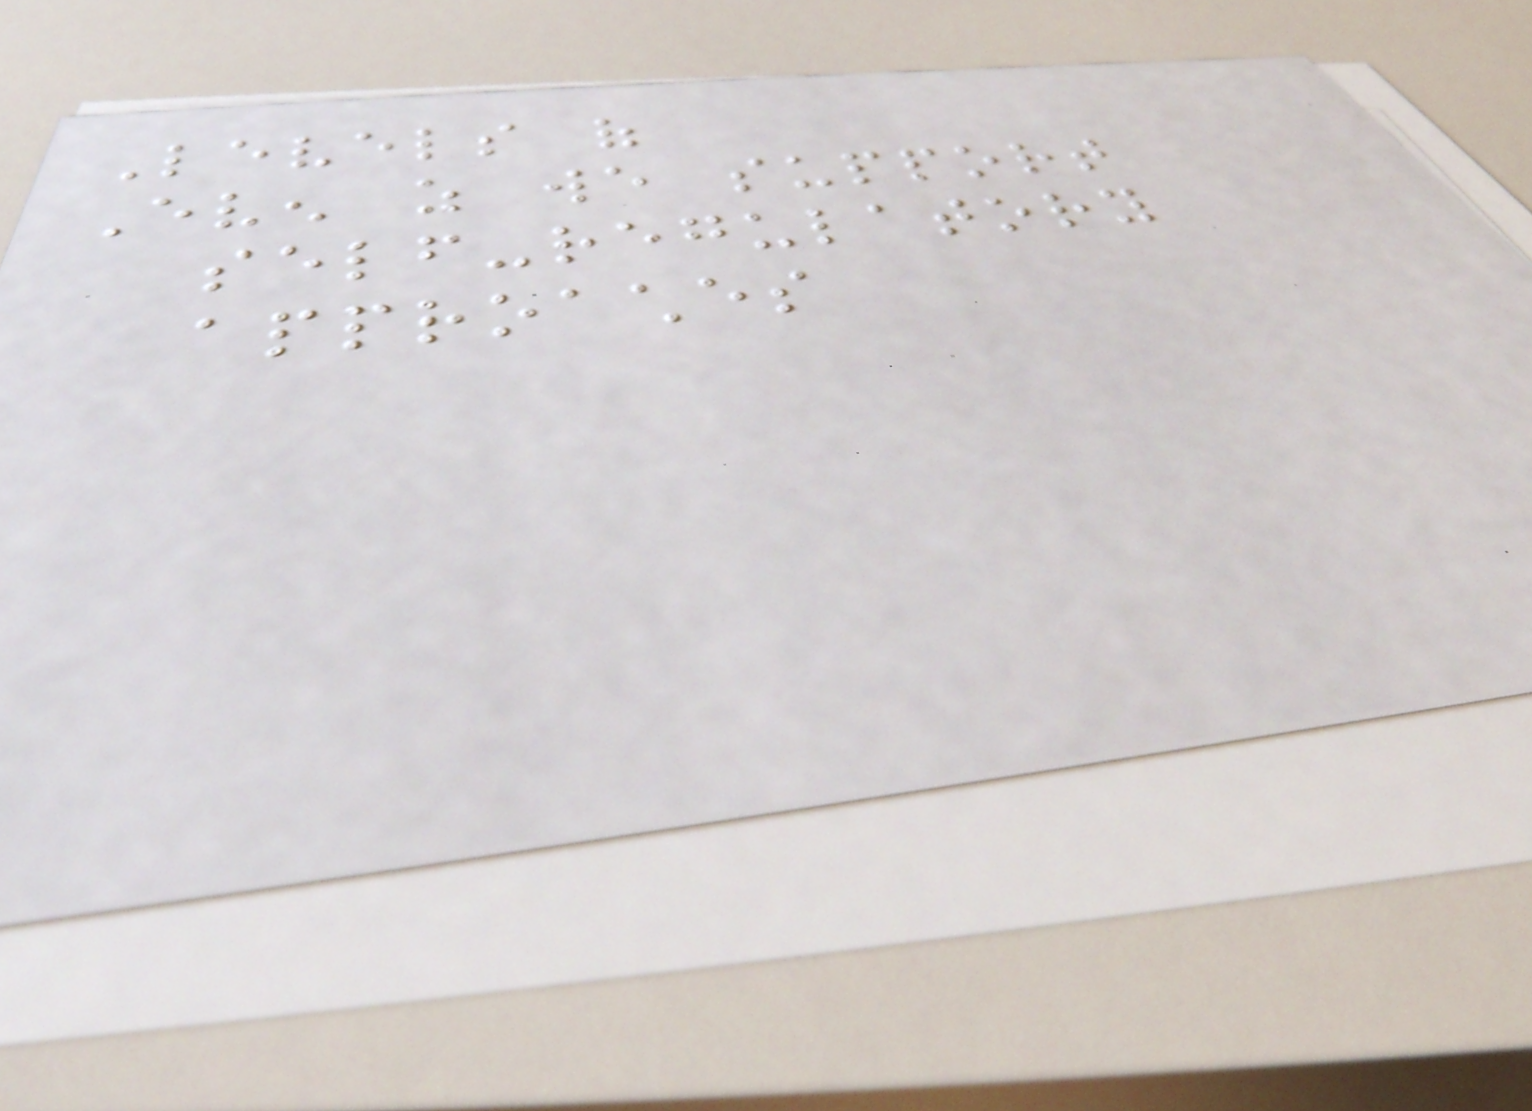Levels of
Even as we support
self-regulatory
approaches
